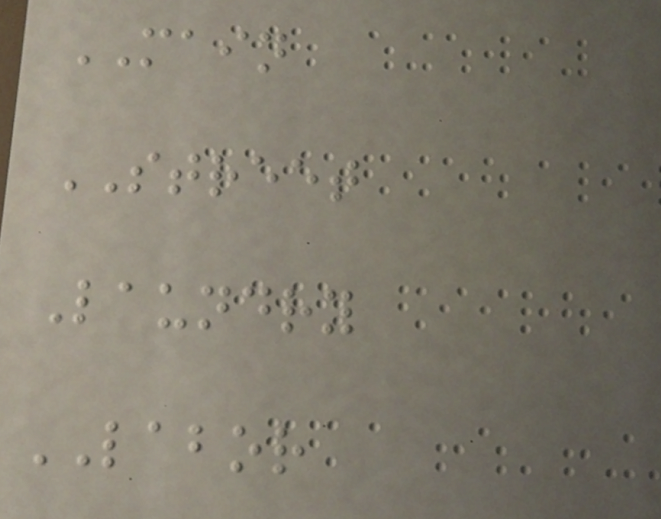MAIN
STREET
Laundry
LABOR
